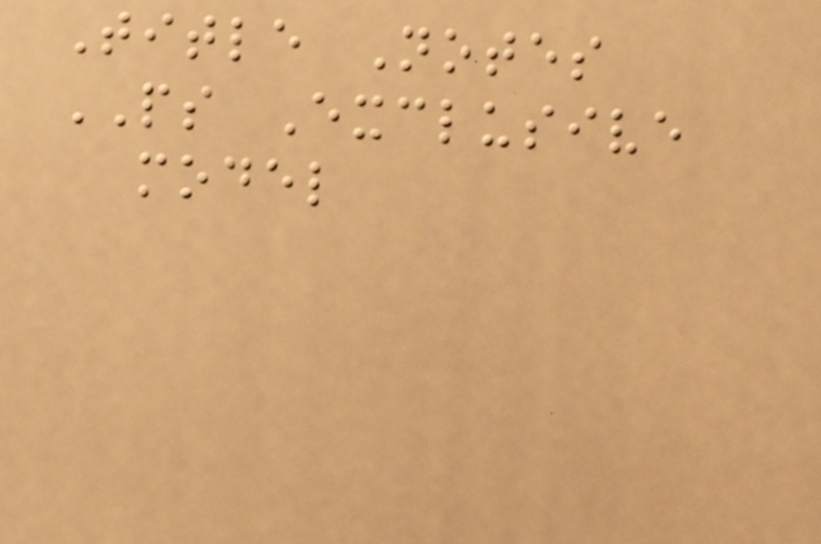Title Notes
PS Exclusive
model
